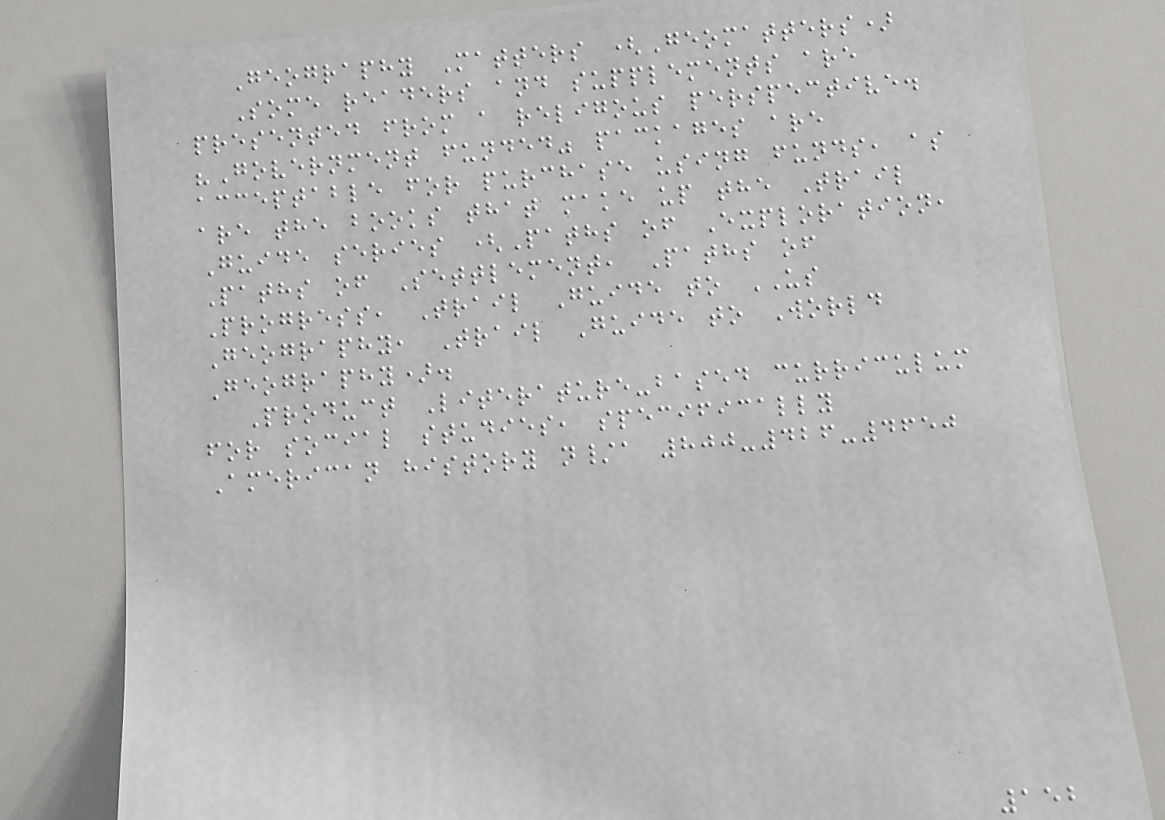Geography Matters (Geomatters)
Some readers and supplements are
presented from a religous perspective.
"Government funded" packages are
acceptable for purchase using funds, as
are the books that make up the Trail
Guide series (Paths of Exploration,
Paths of Settlement, Paths of
Progress, Trail Guide to US
Geography, Trail Guide to World
Geography).
Product Literature-based curriculum
for social studies, specifically
American history n/a 800-426-4650
152
